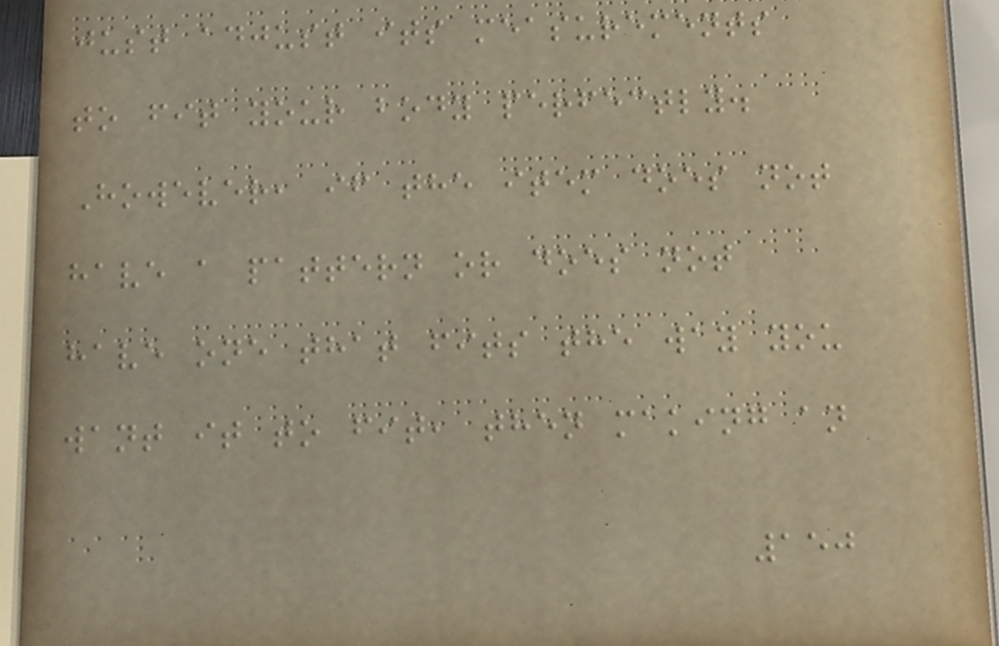just adjust its measurements
to fit your body perfectly.
However, if the item does not
have a pattern or does not
have one that fits the way you
want it to fit, then making an
150
